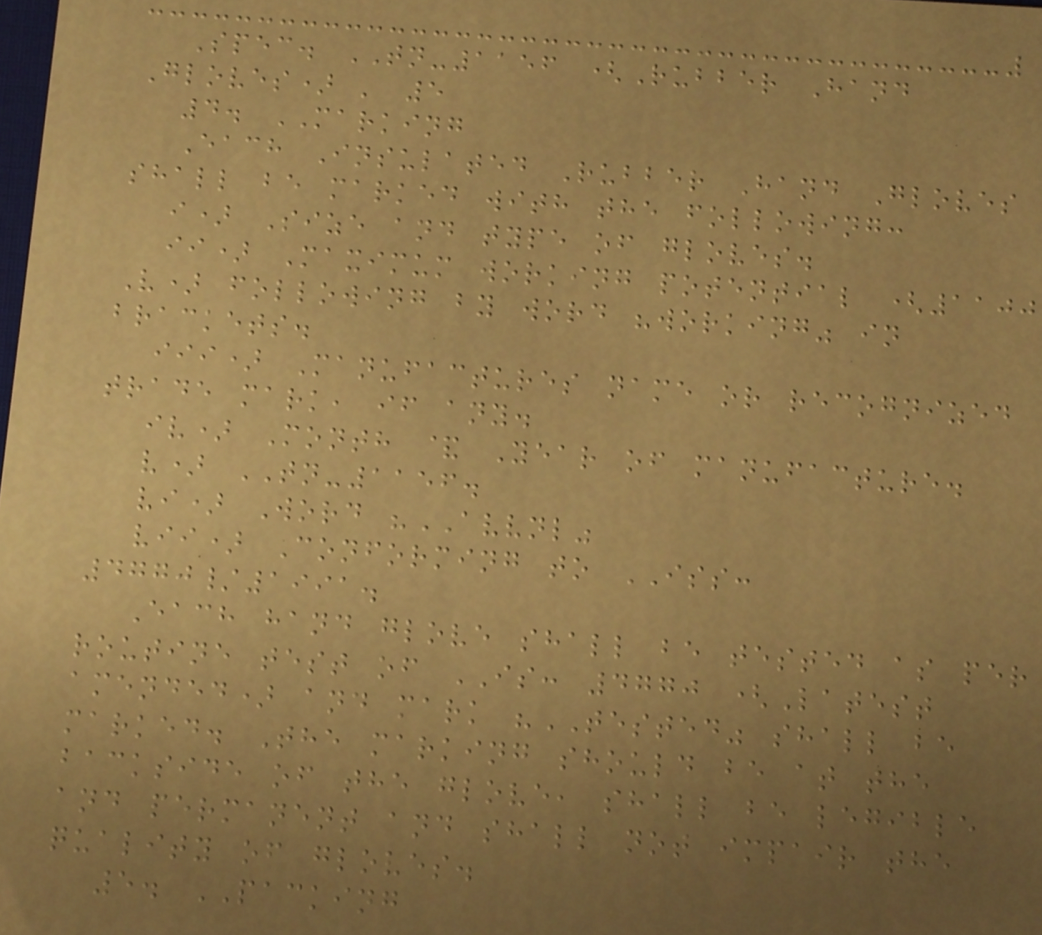Spec. TN-1156 (Rubber Hand
Gloves) ' 5
4. MARKING
Each Insulated Rubber Hand Gloves
shall be marked with the following:
i) Size and type of gloves.
ii) Maximum working potential (1100
V) following by word "working" in
brackets.
iii) Manufactures name or recognized
trade mark, if any.
iv) Month & Year of manufacture.
v) TN-1156.
vi) Word "AVVNL"
vii) Conforming to ISS:
4770/1991.
Each hand glove shall be tested as per
routine test of IS: 4770 (Latest
amended) and mark "TESTED" shall be
marked. The marking should be at the
backside of the glove, shall be legible
and permanent and shall not impair the
quality of gloves.
5. PACKING
